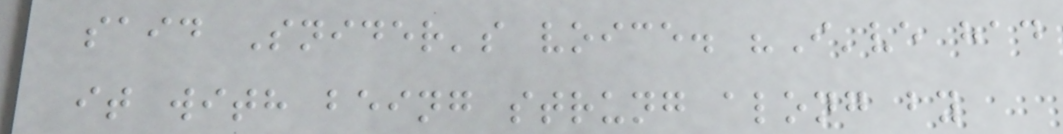said Snider's voice. "I've had
it with being strung along by
